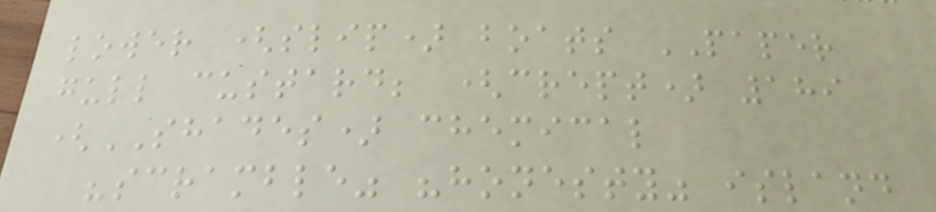lower (slip) boats PAPER
gull custard; (crept) 189
(SHADES) chemical
"scramble" "honesty" island
